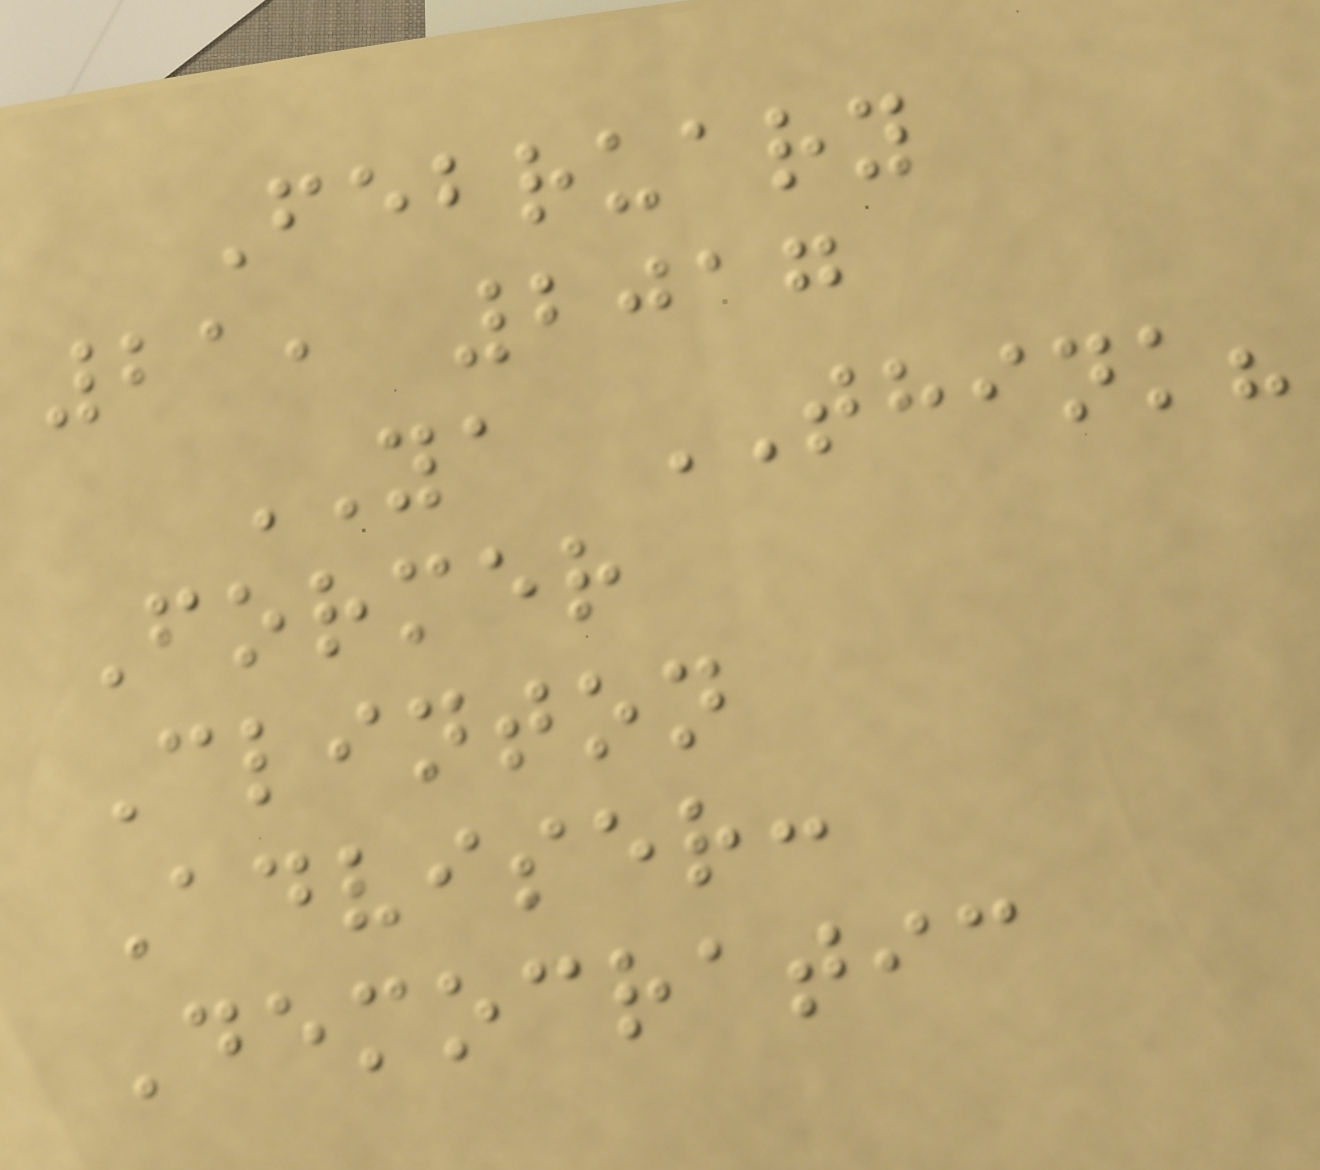February
21, 2017
YA THINK?
Former
Clinton
Adviser:
Democratic
